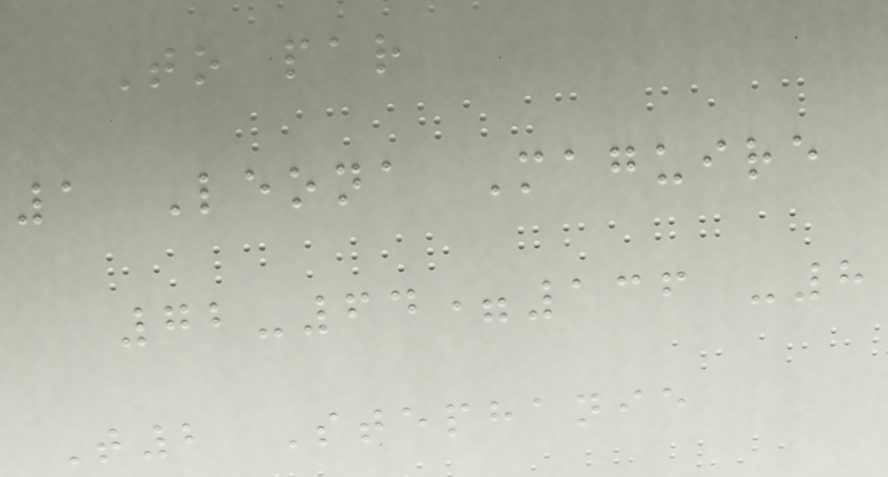To par
1 Leona Maguire
72-64=136 -8
T2 Stephanie
